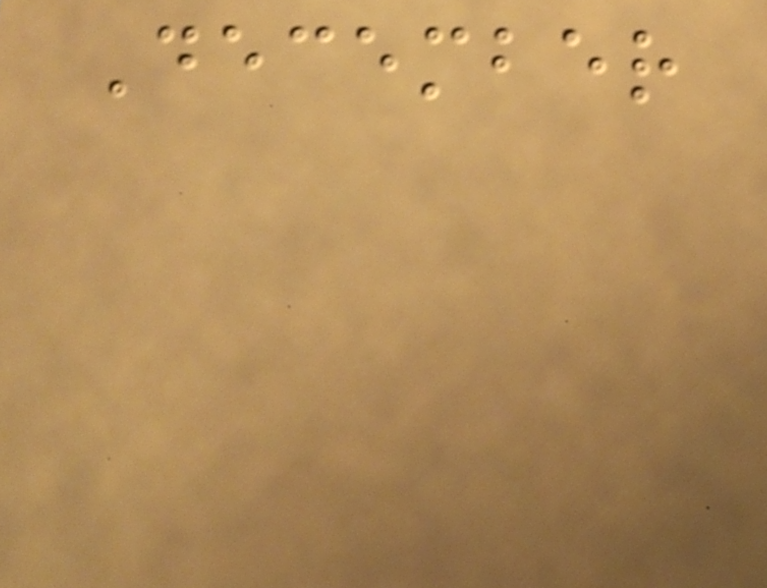December
